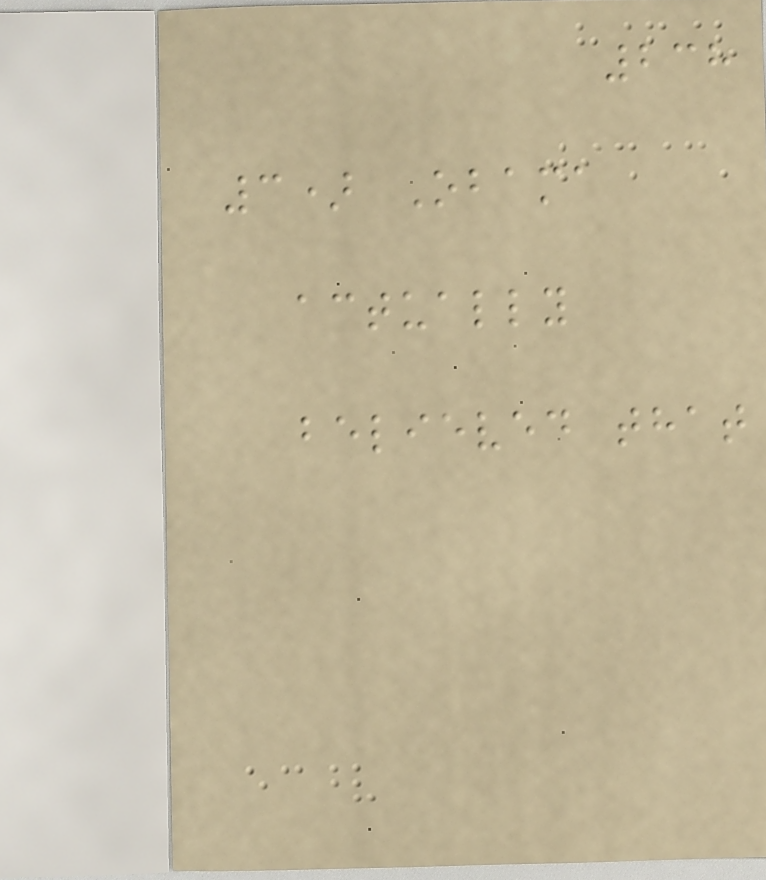238
3) Obama
actually
believed that
